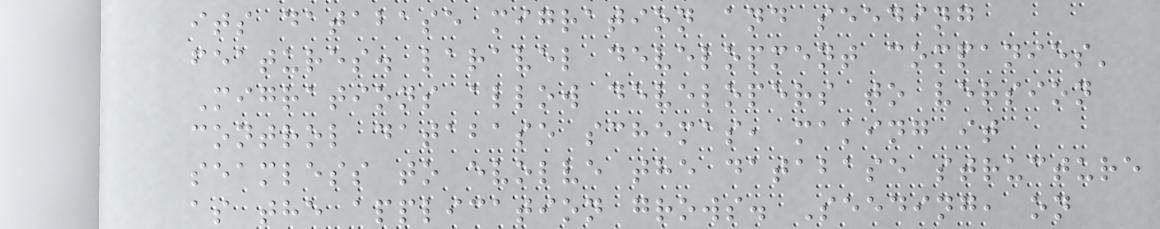its database migration and seeding
features. laravel development companies'
Migrations allow developers to version
control database schemas, making it
seamless to evolve the database structure
as the application grows. Seeding, on
